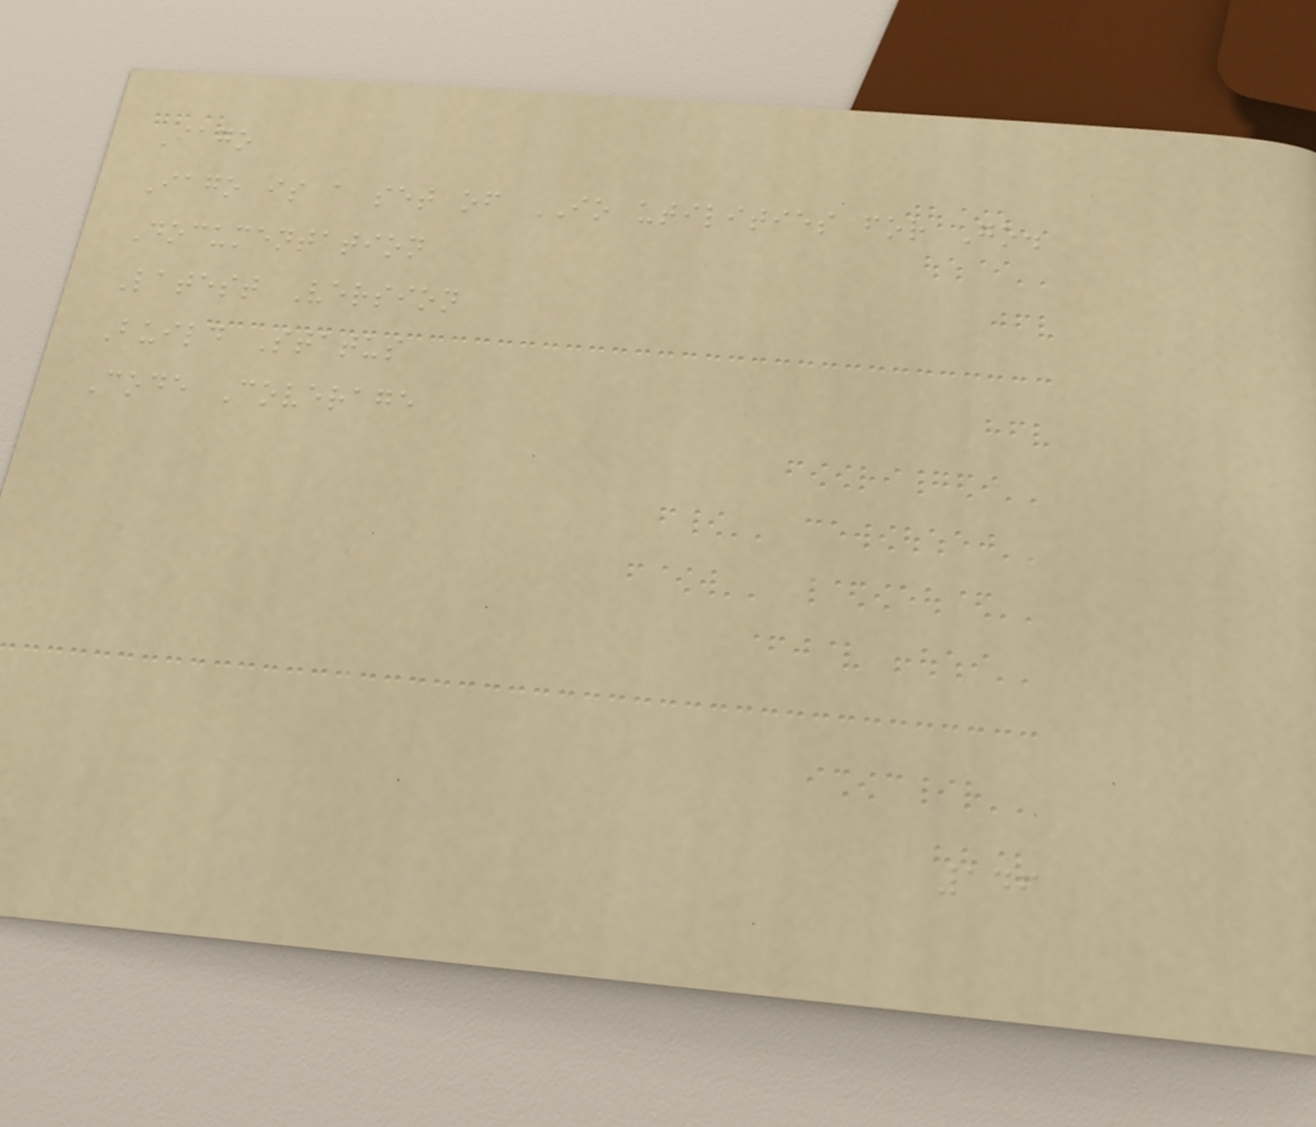Iago
Iago is a set of IO utilities for Go.
Documentation
Latest Version
Build Status
Code Coverage
146
